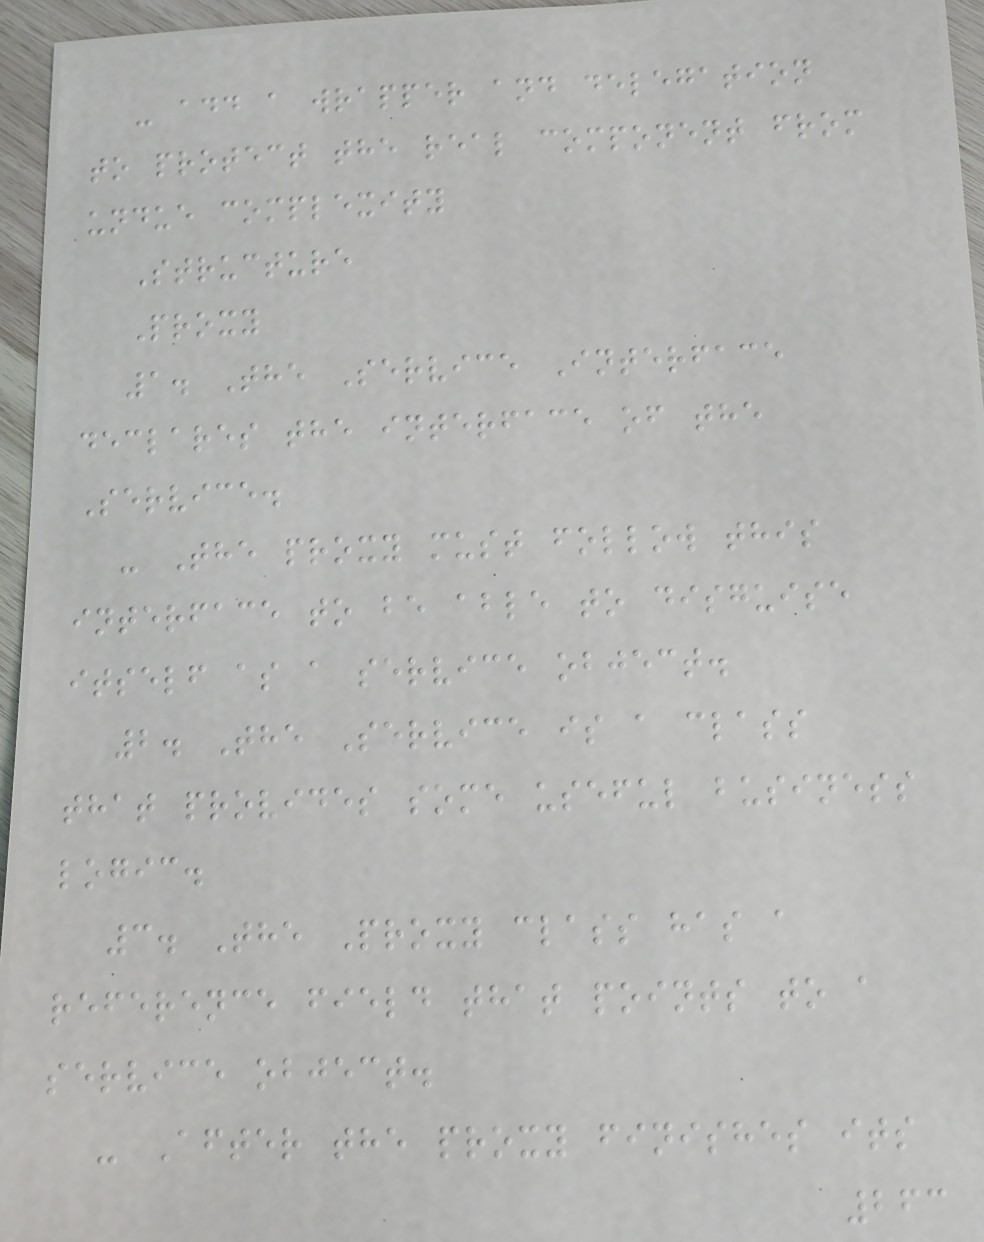- add a wrapper and delegation
to protect the real component from
undue complexity
Structure
Proxy
1. The Service Interface
declares the interface of the
Service.
- The proxy must follow this
interface to be able to disguise
itself as a service object.
2. The Service is a class
that provides some useful business
logic.
3. The Proxy class has a
reference field that points to a
service object.
- After the proxy finishes its
263
